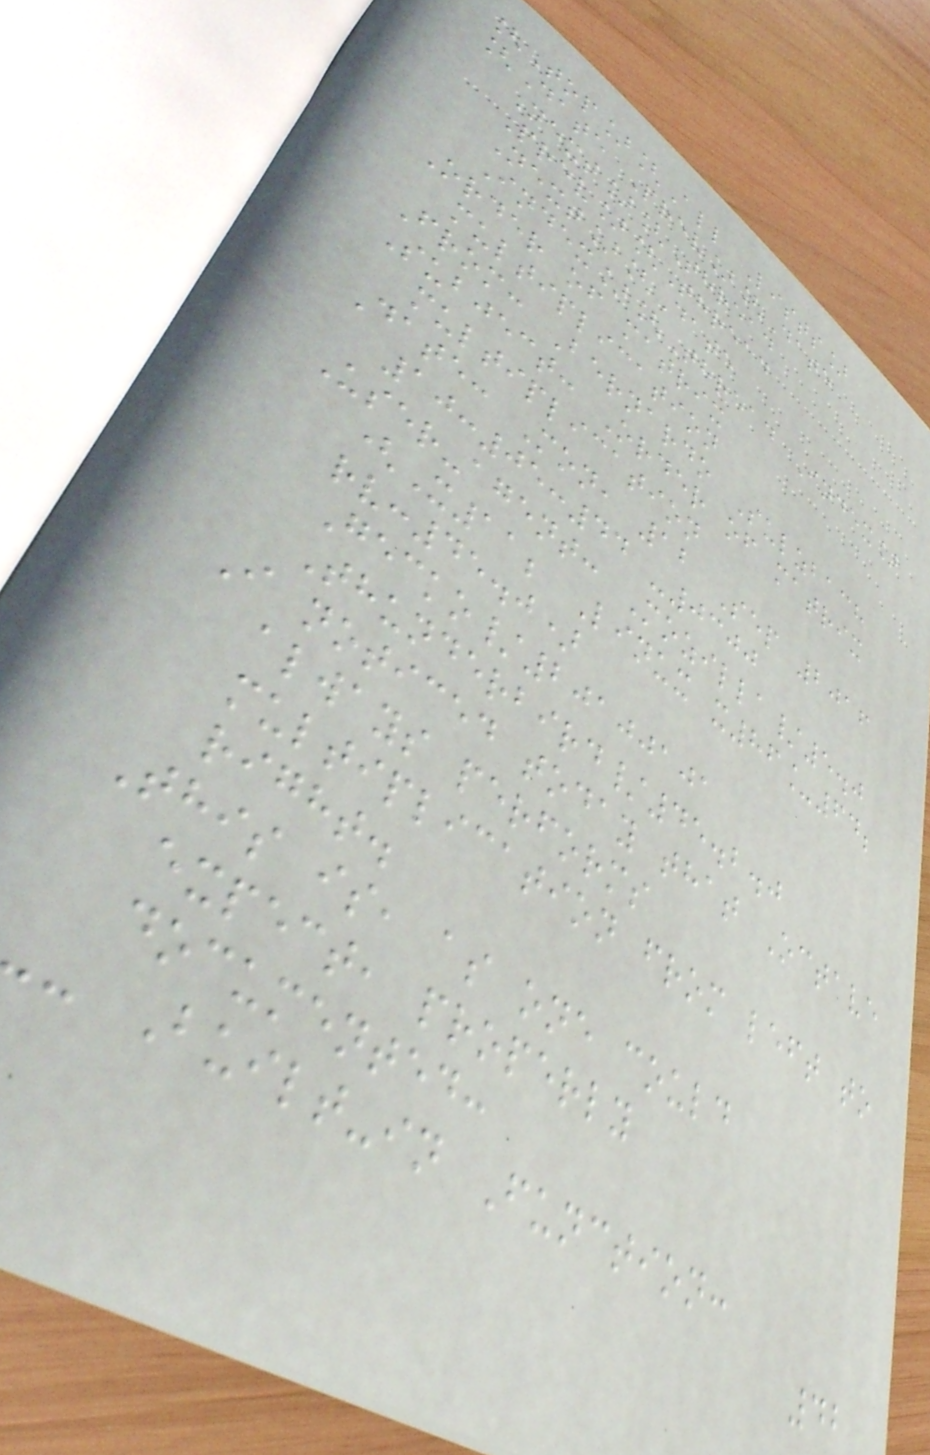[Top][All Lists]
[Date Prev][Date
Next][Thread
Prev][Thread
Next][Date
Index][Thread Index]
Order of matrix
multiplication
From: Bernardo Sulzbach
Subject: Order of matrix
multiplication
Date: Mon, 12 Sep 2016
10:05:44 -0300
User-agent: Mozilla/5.0
(X11; Linux x86_64;
rv:45.0)
Gecko/20100101
Thunderbird/45.2.0
I noticed today that Octave
always performs
multiplication from left to
right.
This is, as one could
expect, properly
documented:
-- Built-in Function:
42
